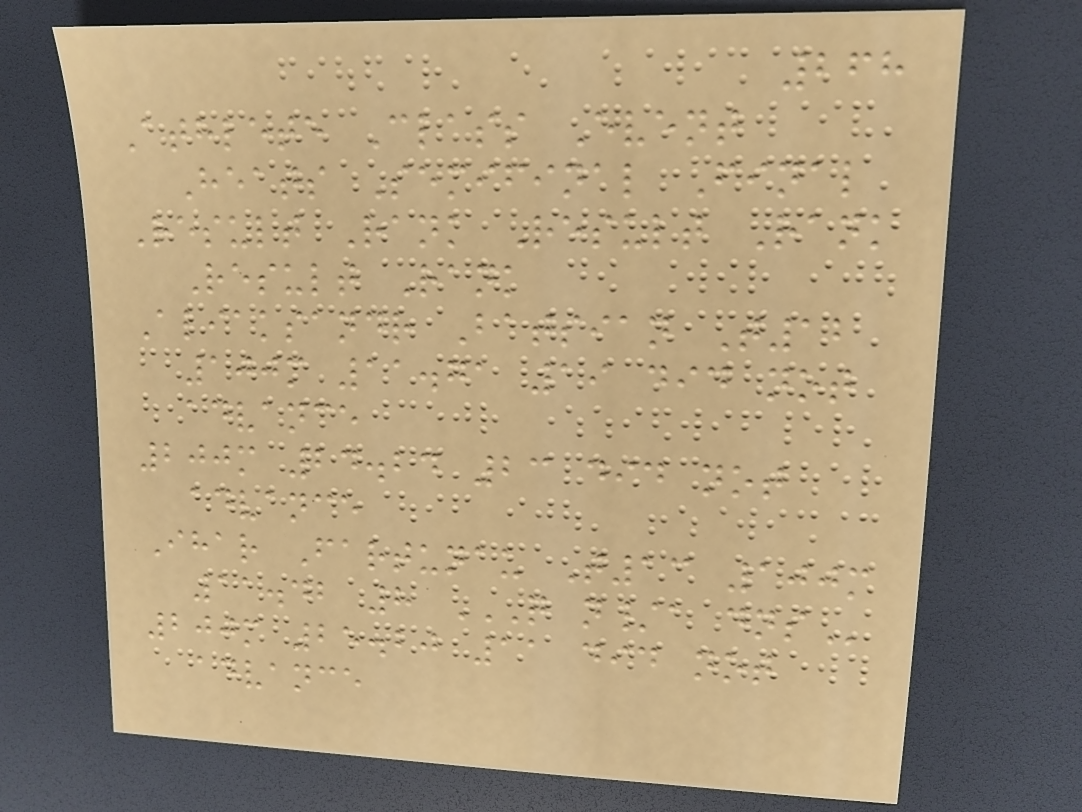268
Athlete Class Event
Heats Semifinal Final
Result Rank Result Rank
Result Rank
Aliaksandr Batsian T12
100m 11.71 19 did not
advance
200m 24.24 23 did not
advance
Ihar Fartunau T13 100m
11.42 8 Q N/A DNS
200m 25.20 11 did not
advance
